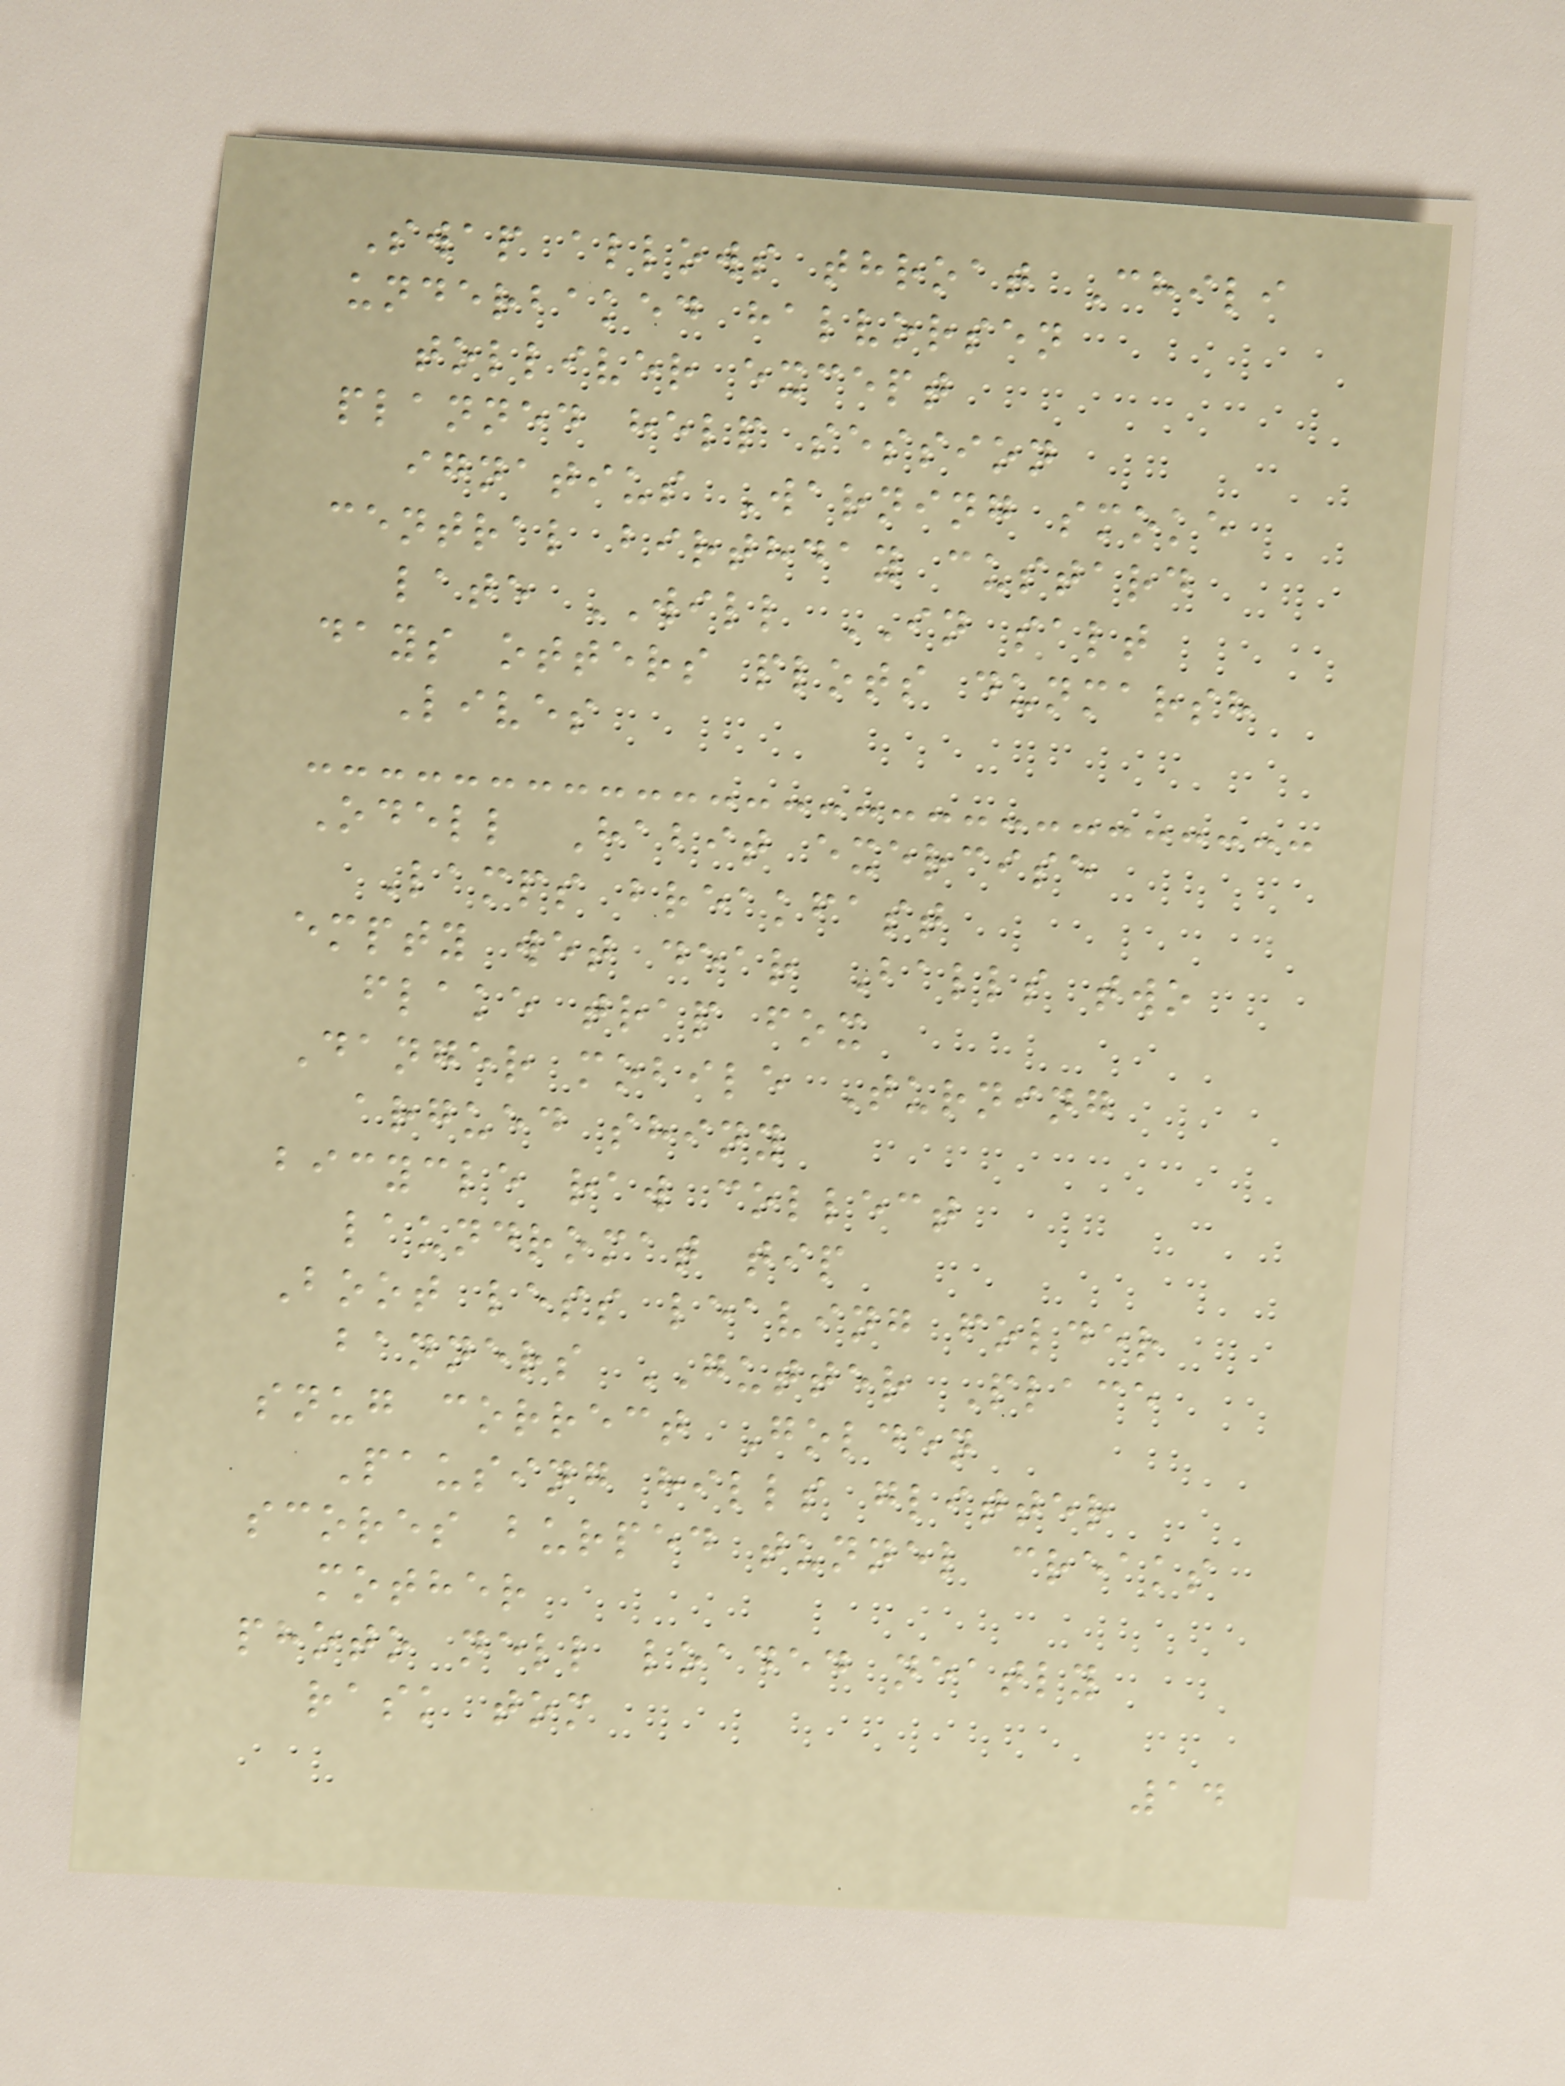Swap allows throat Chili
underbaked halvorsen
tolliver except
planned help session
ignatius Warning smoke
central birthday custard
late WILL IN salt
days otters plots dunmarsh
Lives
Odell Habit exercise
Lamps breakfast
empty wet dear Balls two
flake trap fox
Danger mobile Turning
argued shiny
bicycle raw collect
laundromat tip
Boot less leaving folder
banners GUTTER Place
snug correct Golden
Pausing hills glitter
scores burped tunnel creaks
mother
photo nell loaded neatly
rask tom
14
